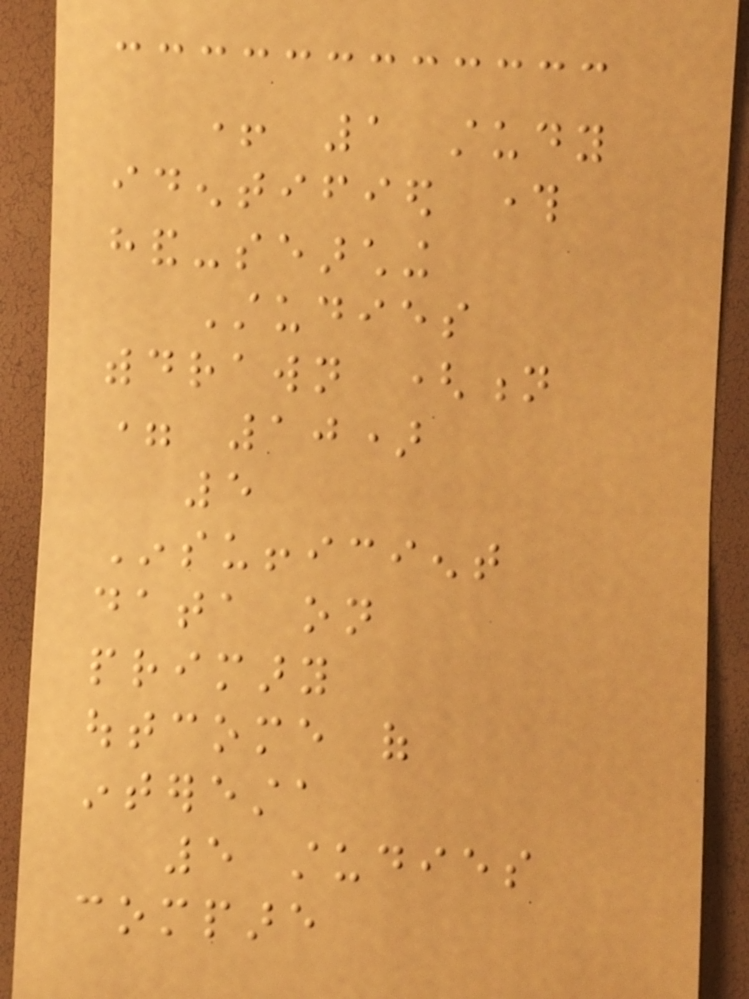+ 1 study
identified through
hand-searching
Studies
withdrawn (n
= 10)
5
Insufficient
data on
primary
outcome of
interesta
5 studies
compare
